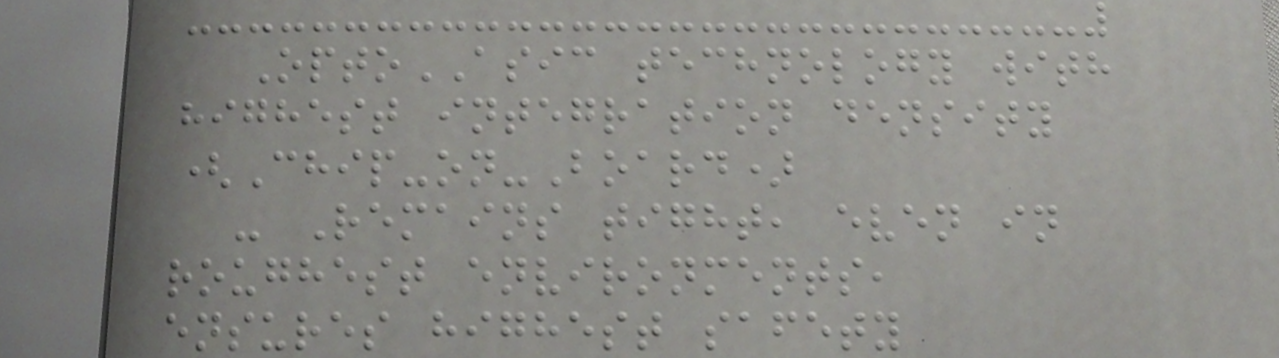OptoASIC technology with
highest integration density
(Chip-on-Board)
- Remains tight, even in
roughest environments,
ensures highest safety
